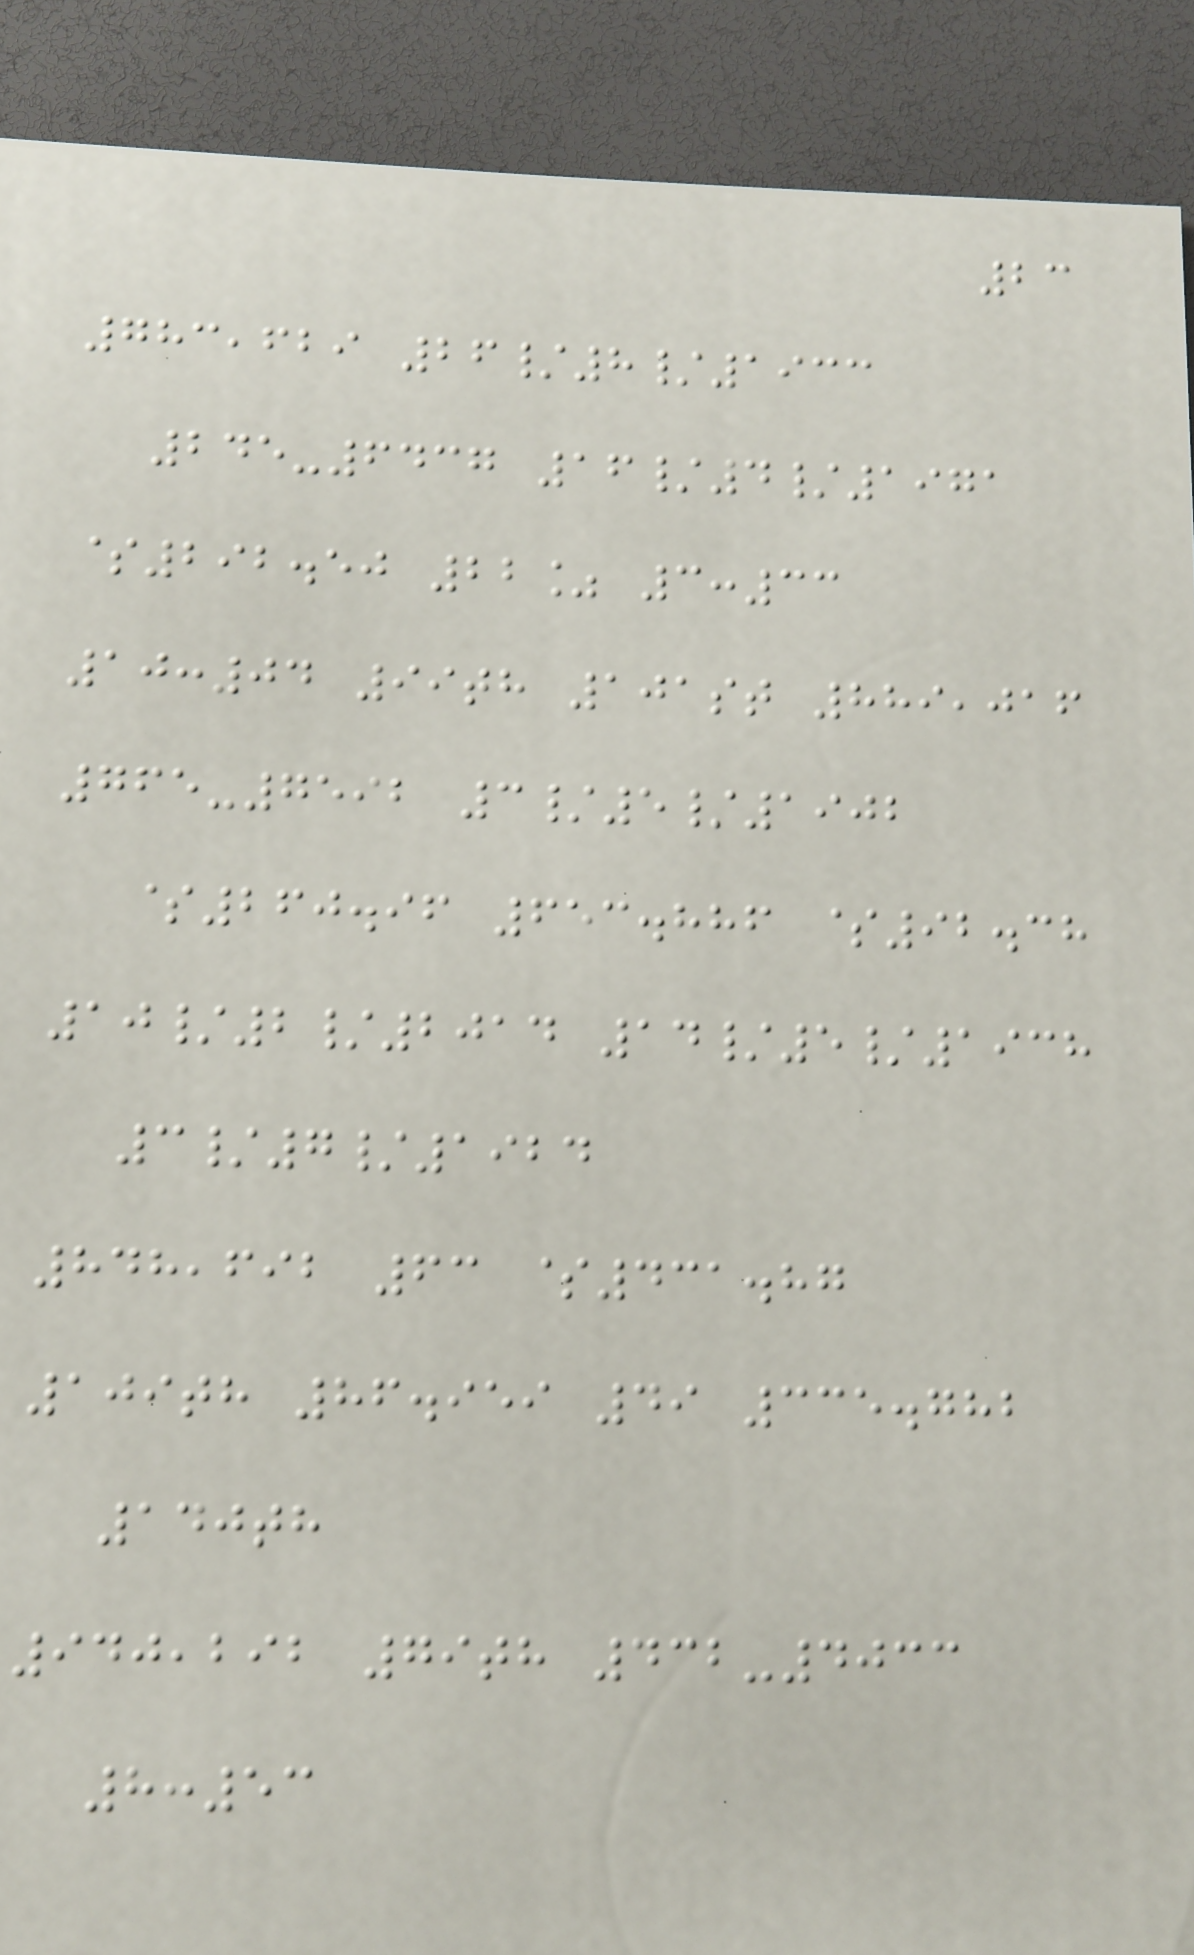23
783,629 26/8/1933
245-6437 16/4/1971
$292.50 22% 3:33
10:04 99th 101st 889,016
765-7592 3/5/1902
$260.96 653.886 $92.38
10/2/2014 14/5/1938
3/7/1924
848,692 63 $431.87
109th 86.959 49 335.782
140th
940,292 79th 432-4033
8:53
